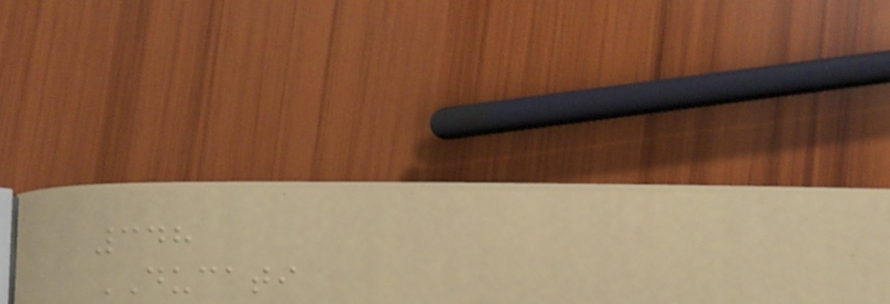348
DUCATI
